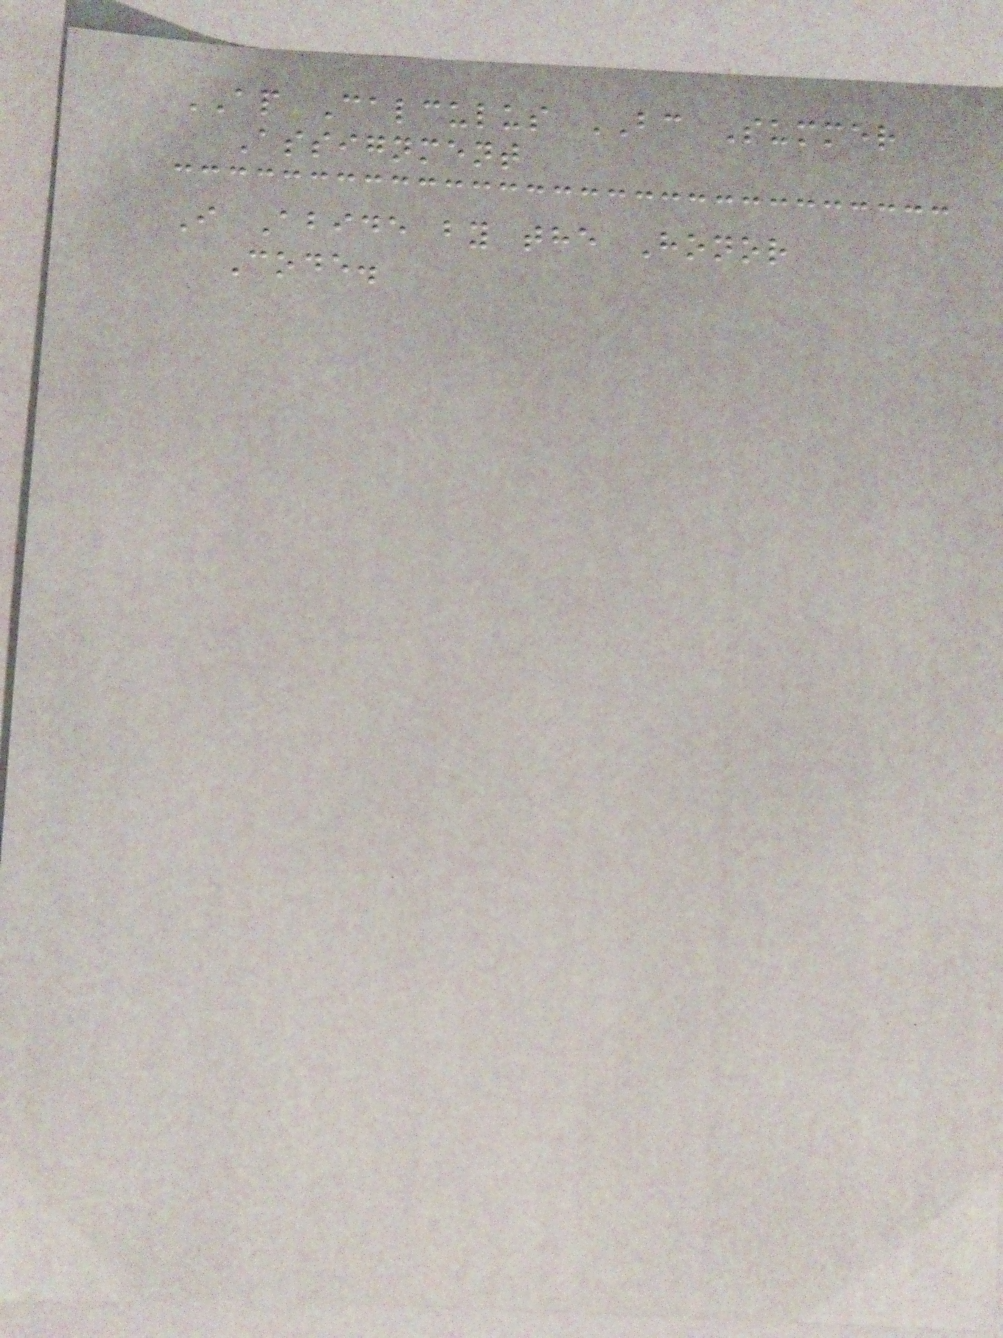AP Calculus BC Summer
Assignment
I Abide by the Honor
Code.
